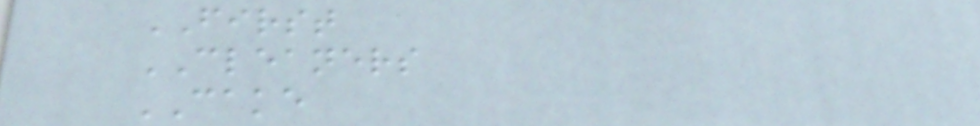FIRST
CLEANERS
CAKE
